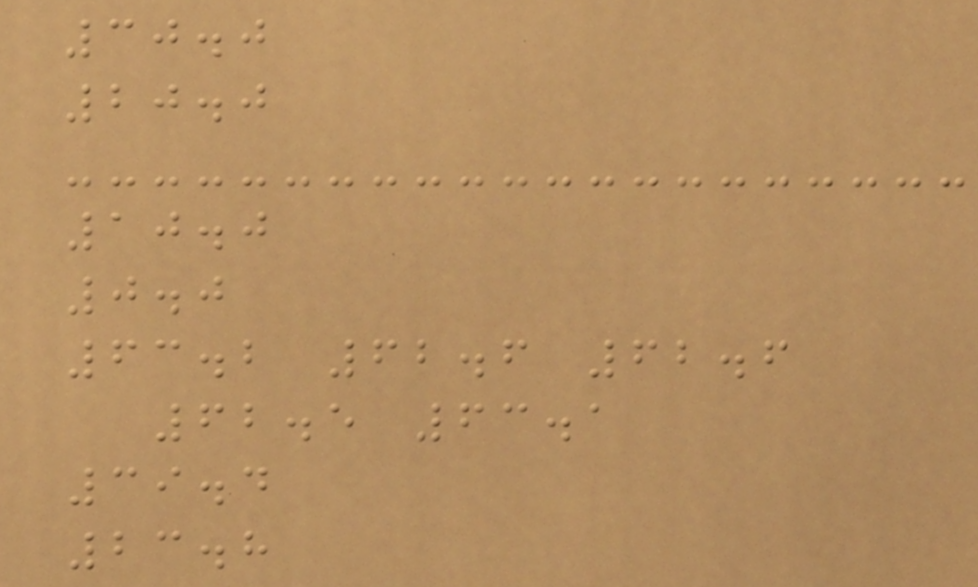30.0
20.0
10.0
0.0
63.2 62.6 62.6
62.5 63.1
39.4
23.8
